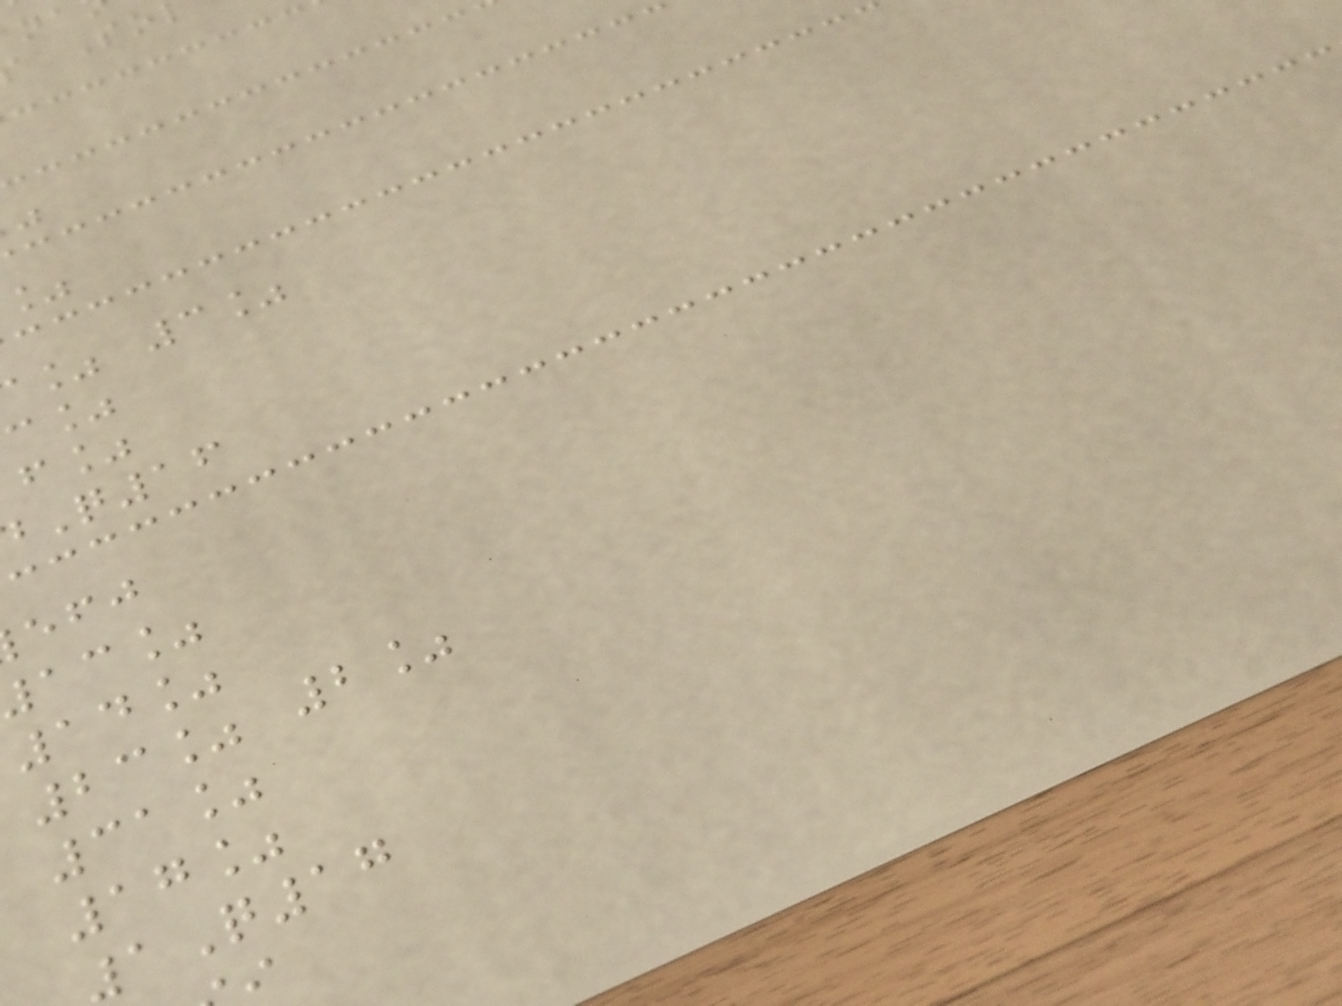% 3%
Q16
ac%
14%
23% 2%
31%
17%
Q17
